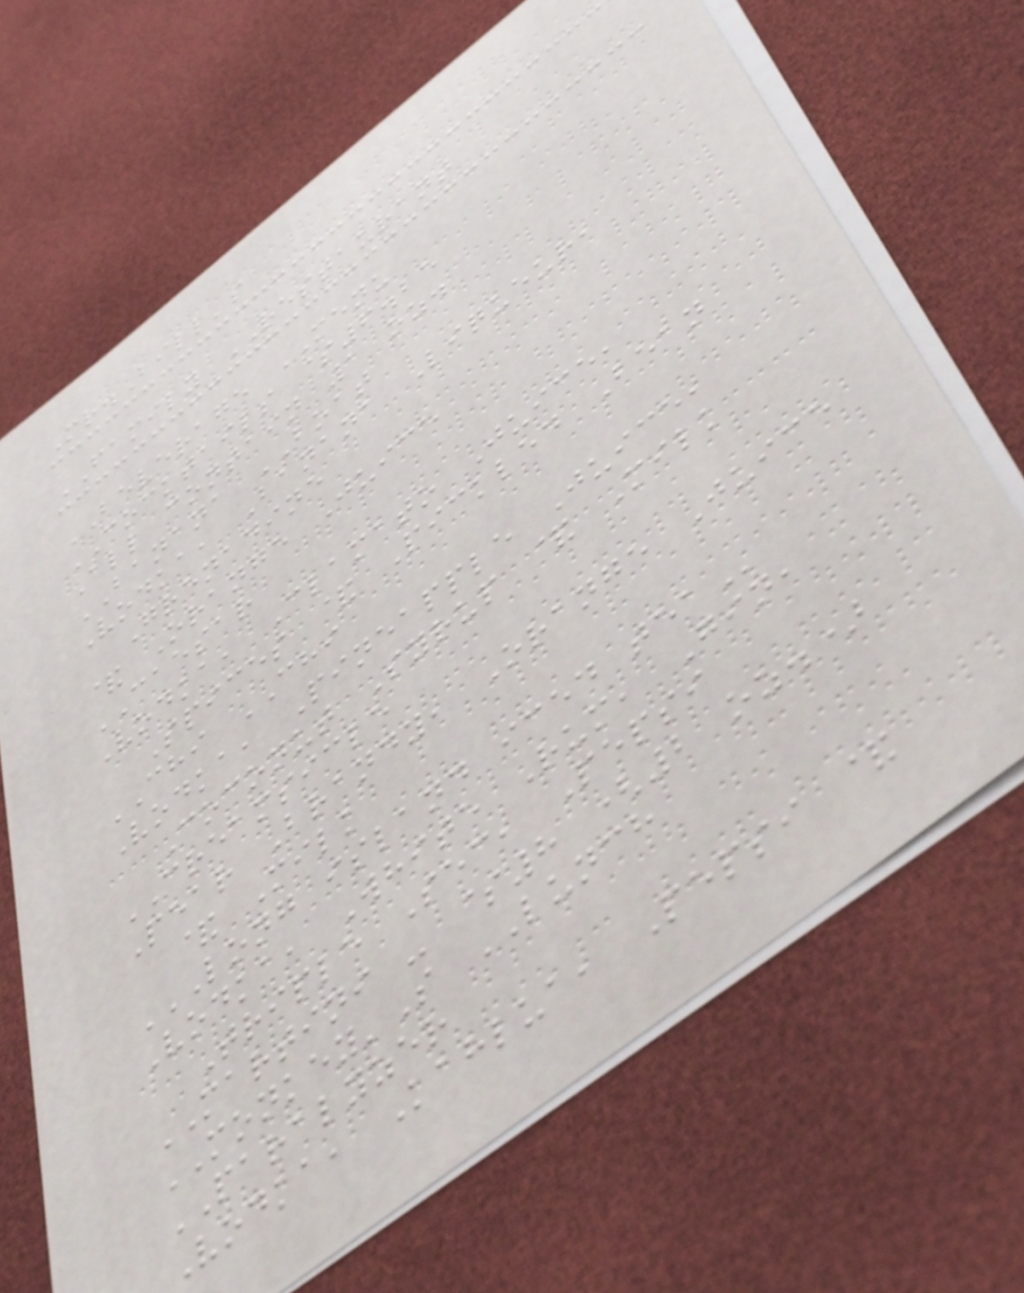Mr.Bill's
FAMILY RESTAURANT
BEVERAGE MENU
COCKTAILS $6.25
All contain 1 oz.
BANANA BOAT
Vodka, Banana Liqueur,
Grenadine
& Orange Juice
CAESAR
Vodka, Clamato Juice,
Spices & Pickled Bean
CHI CHI
Vodka, Pineapple Juice,
Coconut Syrup & Milk
CREAMSICLE
Pear Brandy, Orange Juice
& Milk
LONG ISLAND ICED TEA
Vodka, White Rum, Gin,
Triple Sec, Pepsi
MARTINI - $8 (2 oz.)
MONKEY'S LUNCH
PARALYZER
Vodka, Kahlua, Pepsi &
